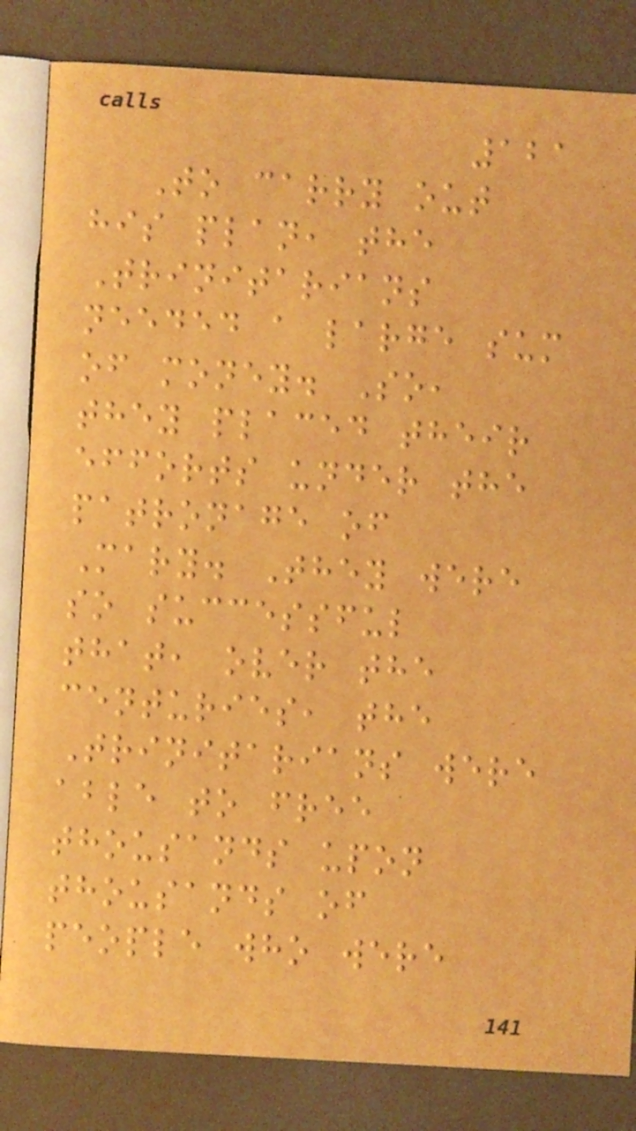121
To carry out
his plan, the
Trinitarians
needed a large sum
of money. So,
they placed their
efforts under the
patronage of
Mary. They were
so successful
that, over the
centuries, the
Trinitarians were
able to free
thousands upon
thousands of
people who were
